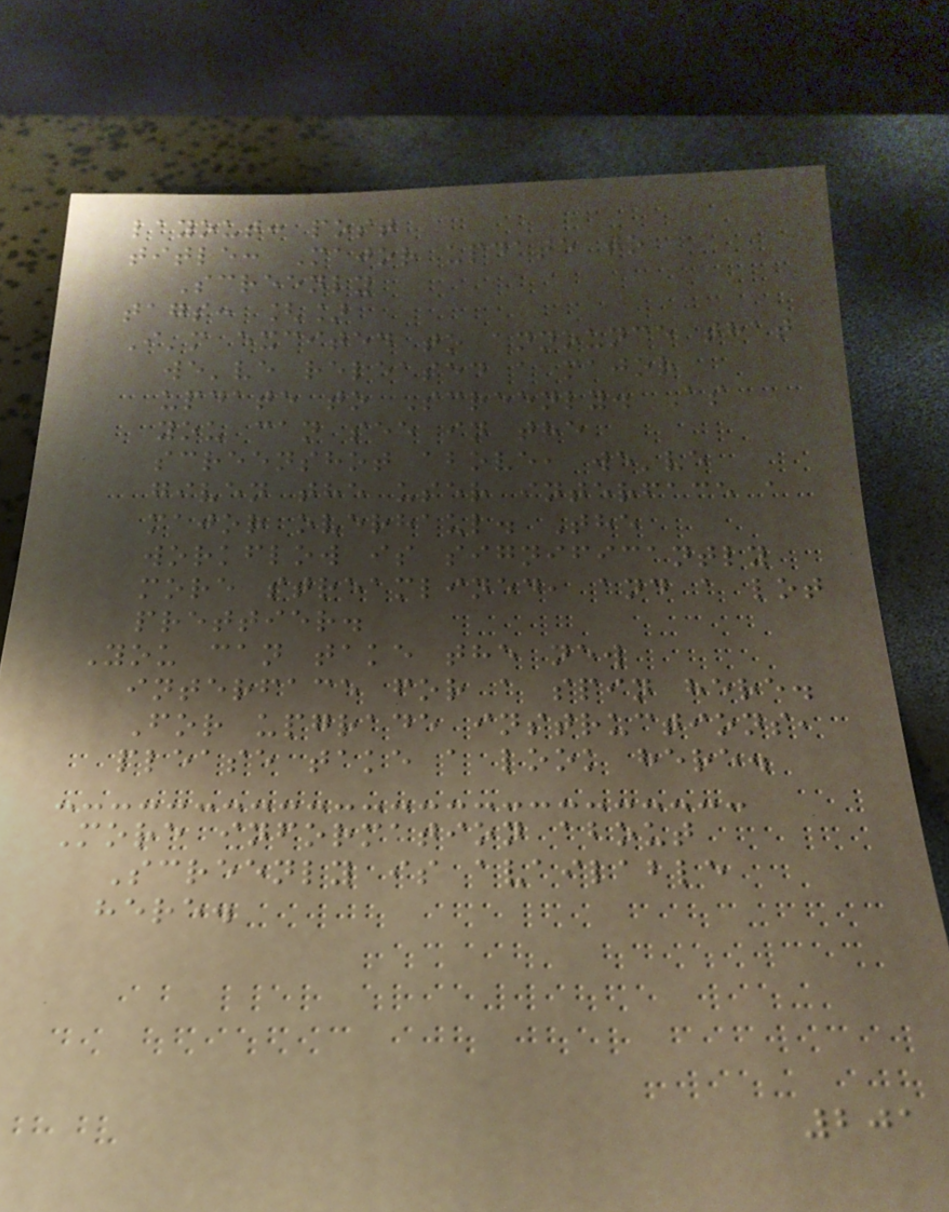layout: post
title: Major update to
Screenly
tags: []
I'm excited to announce that
we've released a major
update to Screenly. As
you can see in the
screenshot above, we've
given the user interface a
major overhaul. The
workflow is significantly
more streamlined, and a lot
prettier.
You can take the new
interface for a spin here.
For upgrade instructions,
please take a look here.
More information about
Screenly is available
here.
201
